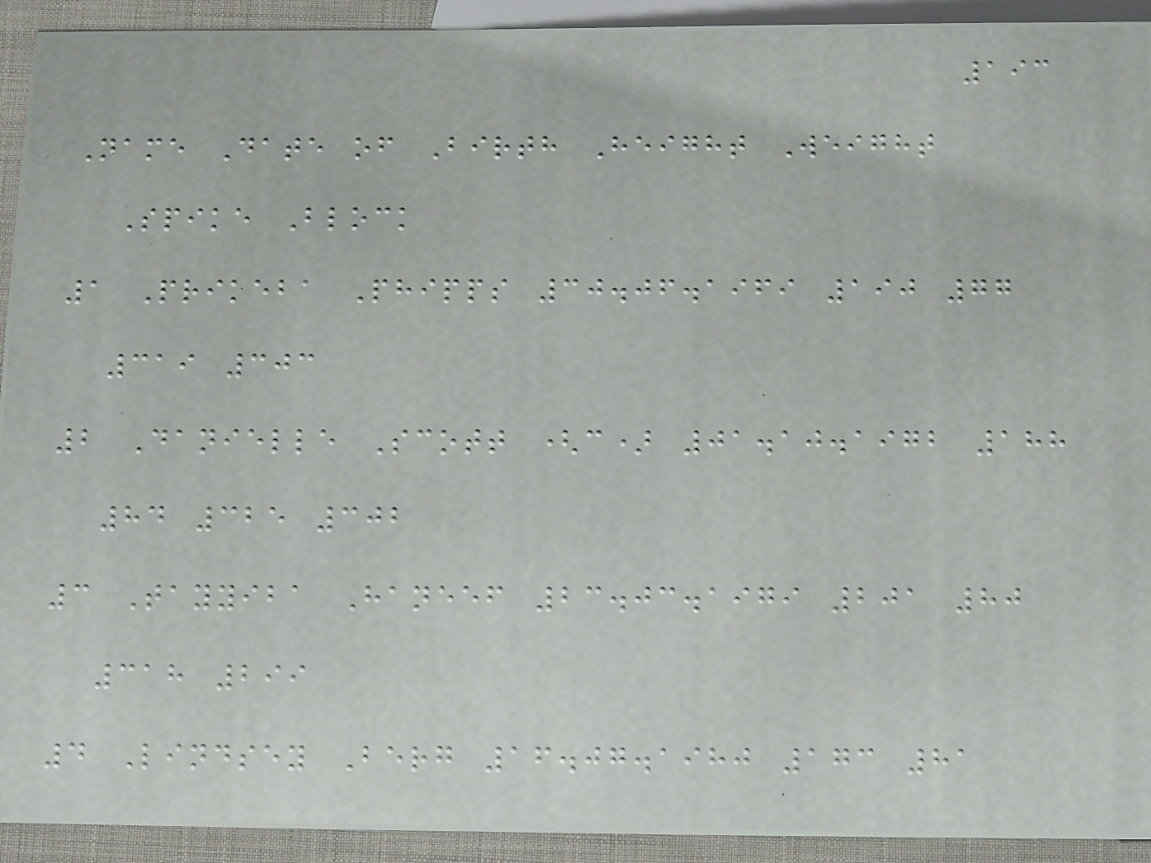193
Name Date of Birth Height Weight
Spike Block
1 Prikeba Phipps 30.06.1969 190 77
319 303
2 Danielle Scott (c) 01.10.1972 188
84 325 302
3 Tayyiba Haneef 23.03.1979 201 80
318 299
4 Lindsey Berg 16.07.1980 173 81
